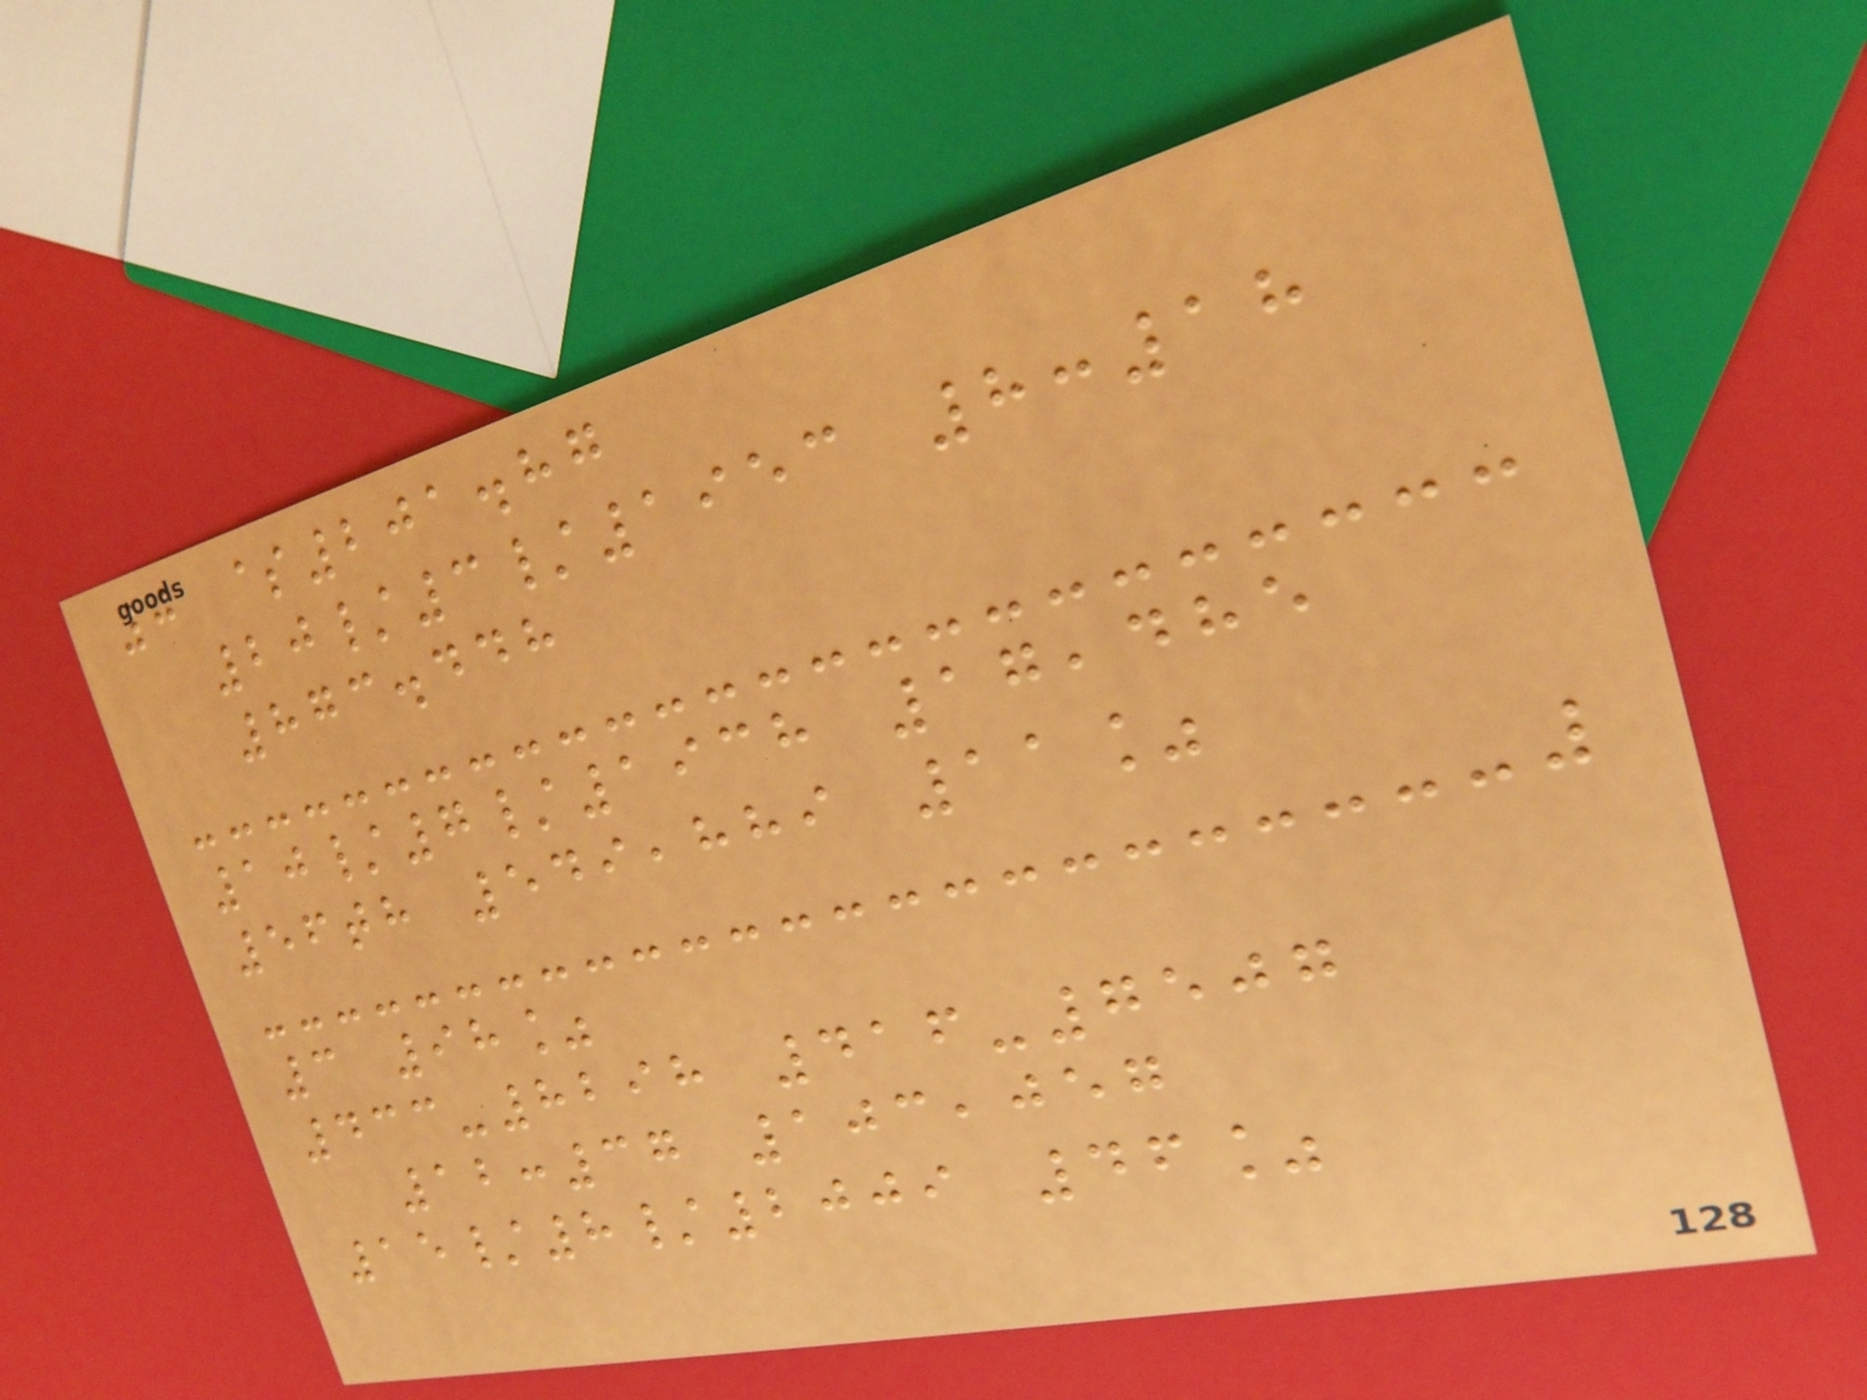0 $201.87
20/3/1953 8:18
873.448
10/7/1938 17,485
56th 549,889 11%
3 98%
433-8298 416-7507
12:37 103,057
15/8/2009 46%
